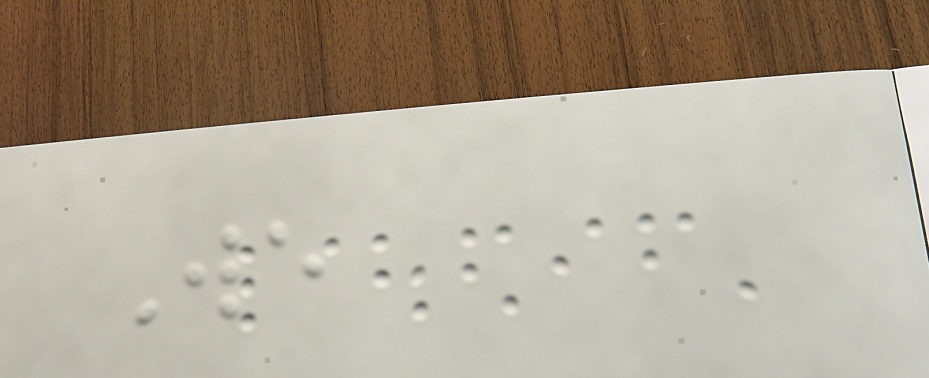We
